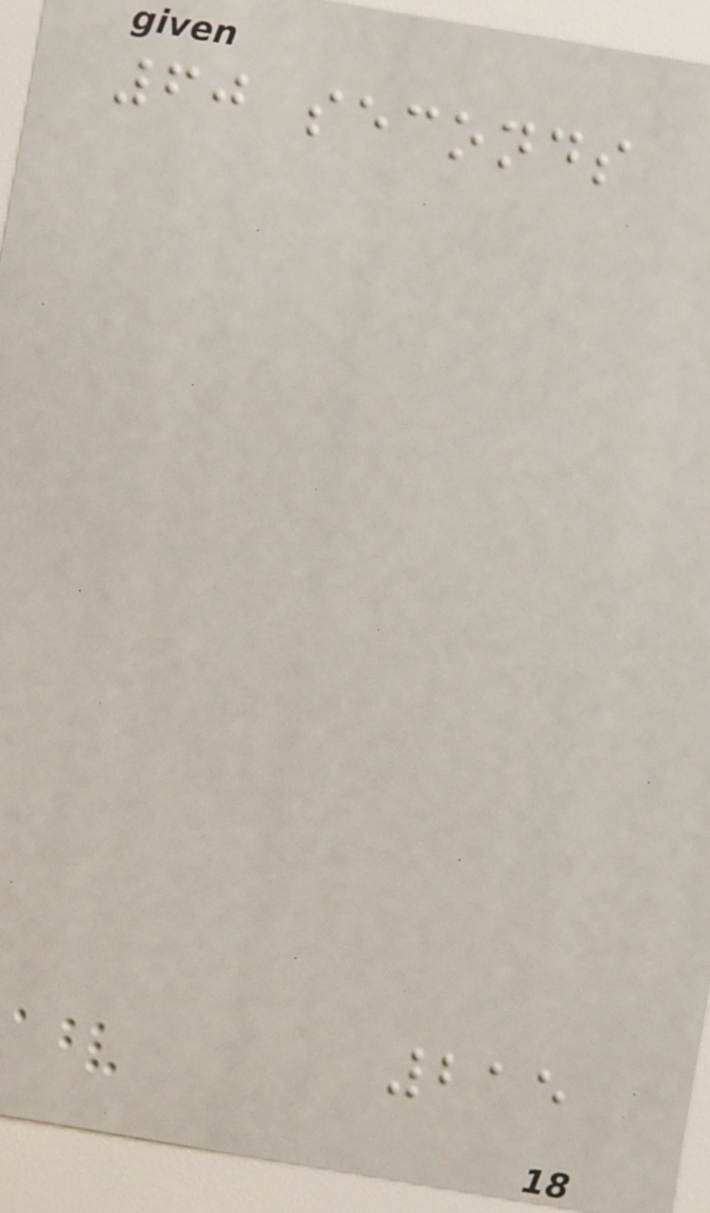60 seconds
215
